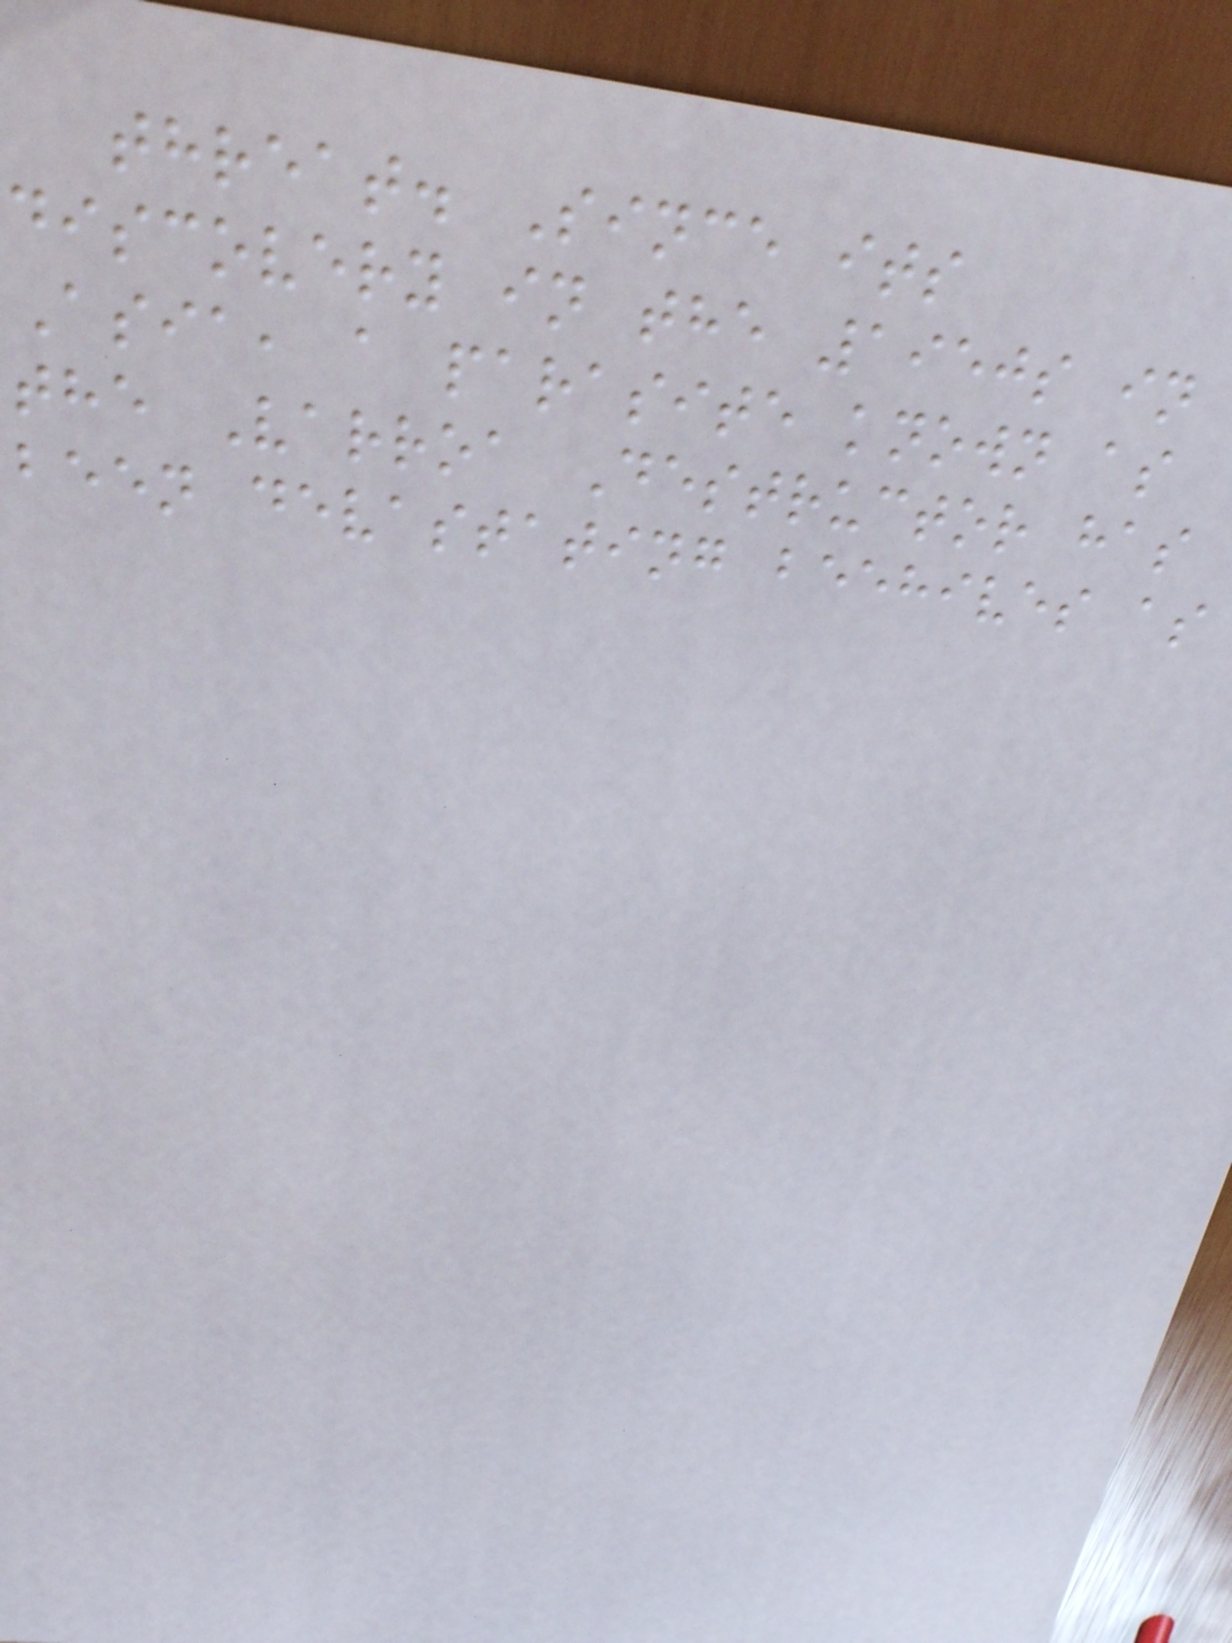threat. Since its
discovery in the 1950s in
Asia, a parasite known as
the Varroa Destructor has
been devastating beehives as
